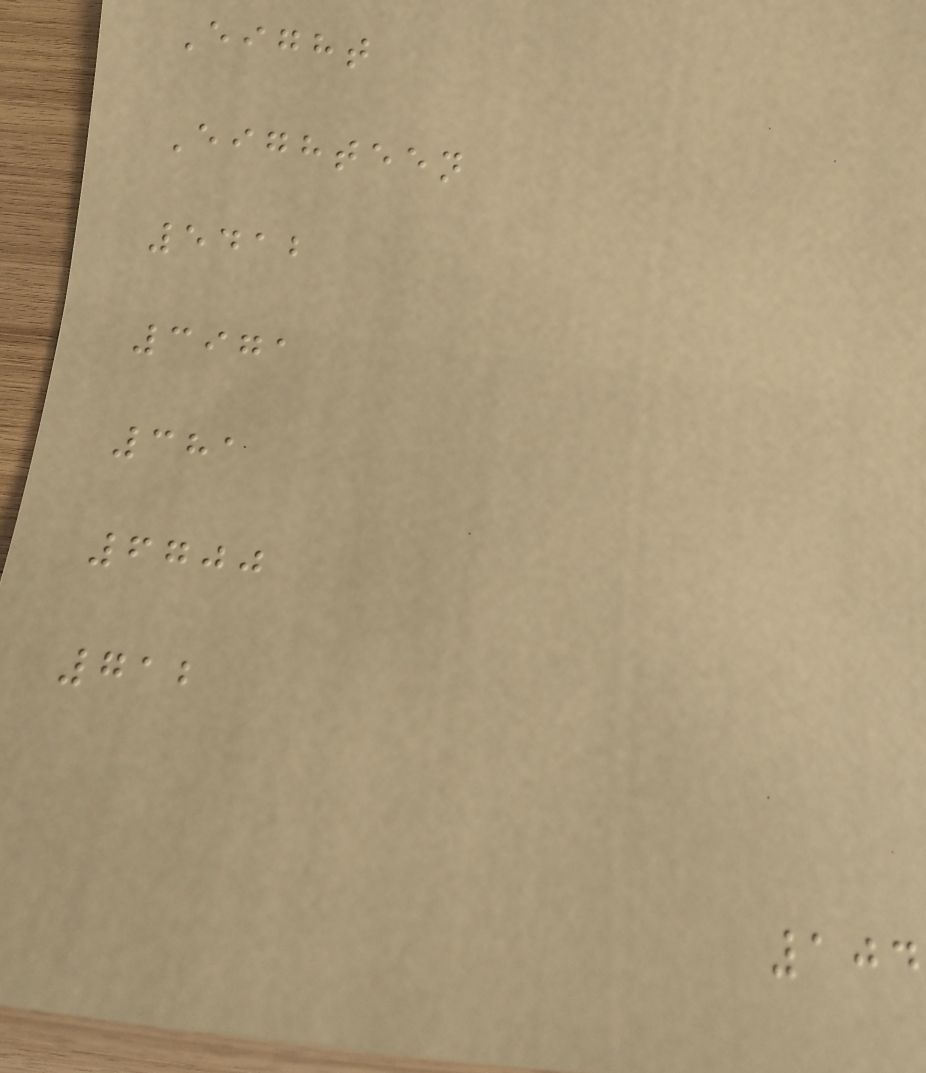Eight
Eighteen
5412
3971
381
6700
712
104
